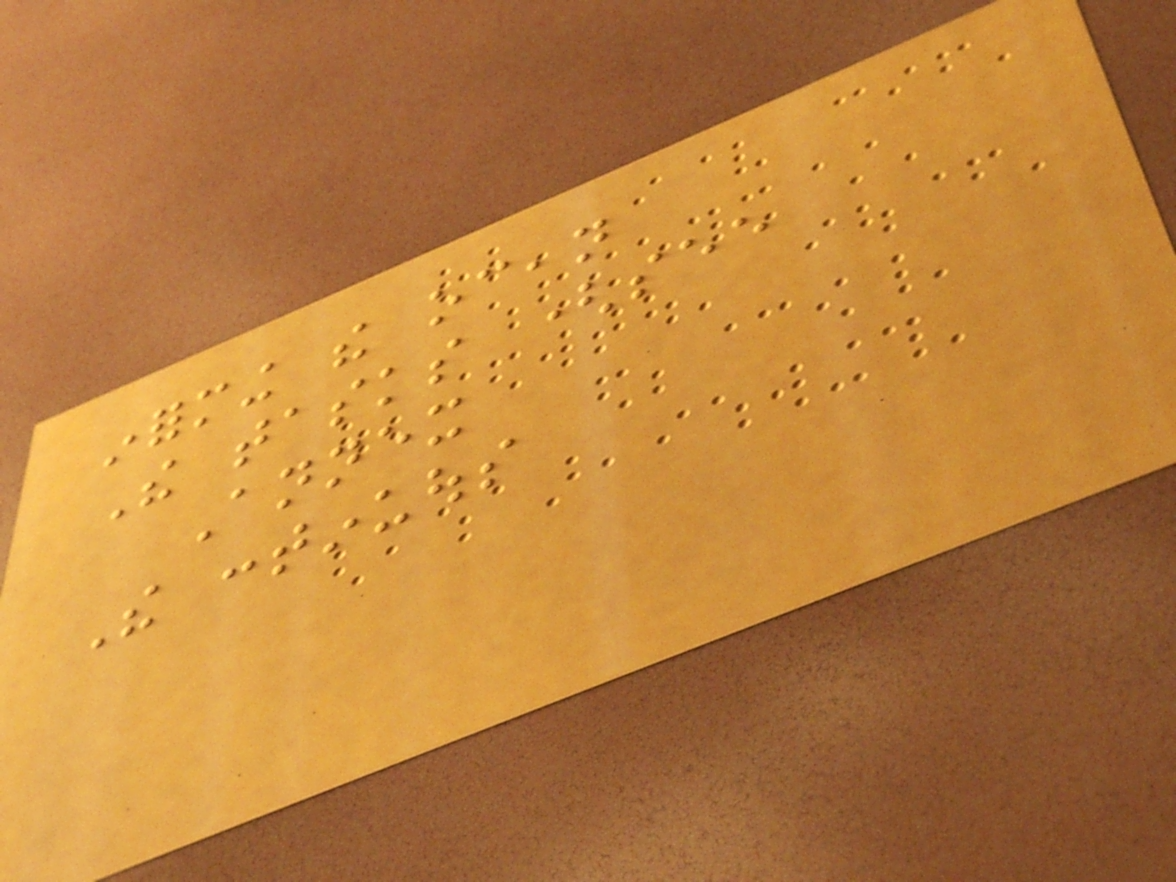informing the ocean
The tasks (see
Annex
The continuous
